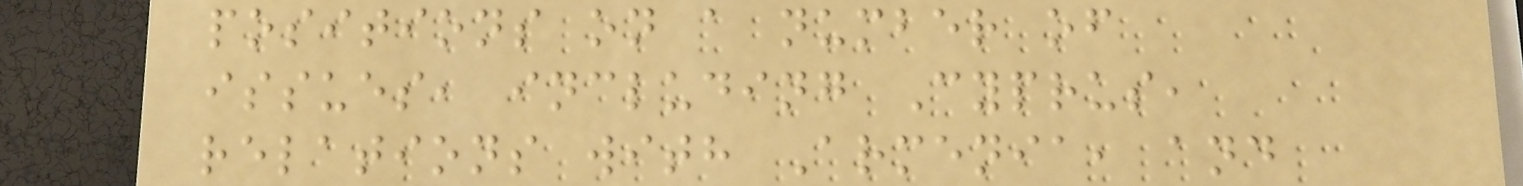positions on a number of
issues, including Cyprus,
relations with Armenia, and
